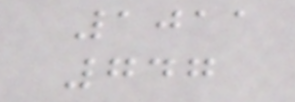1011
747
